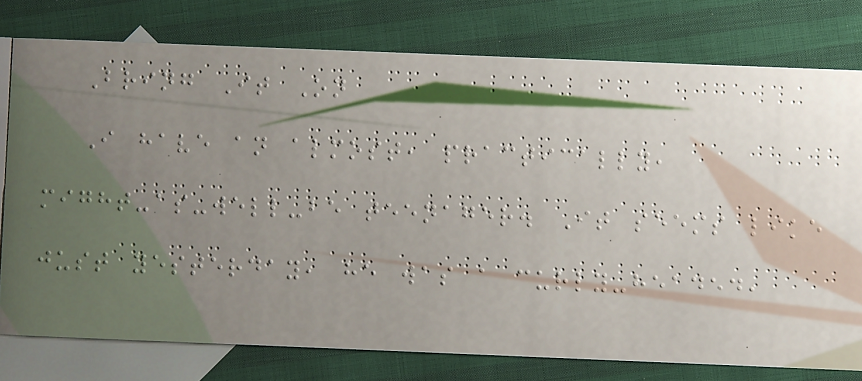Bring It On
I have an almost, practically,
might-as-well-be teenager. It seems like
just yesterday, he was a curly-headed,
